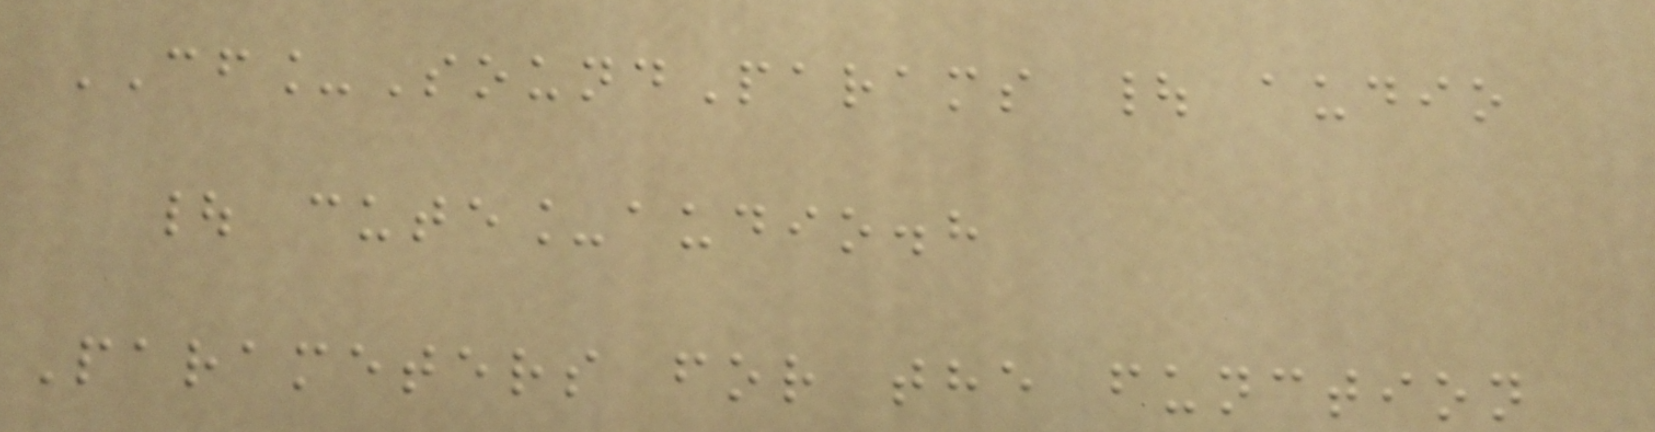CF_SoundParams | audio
| cute_audio.h
Parameters for the function
